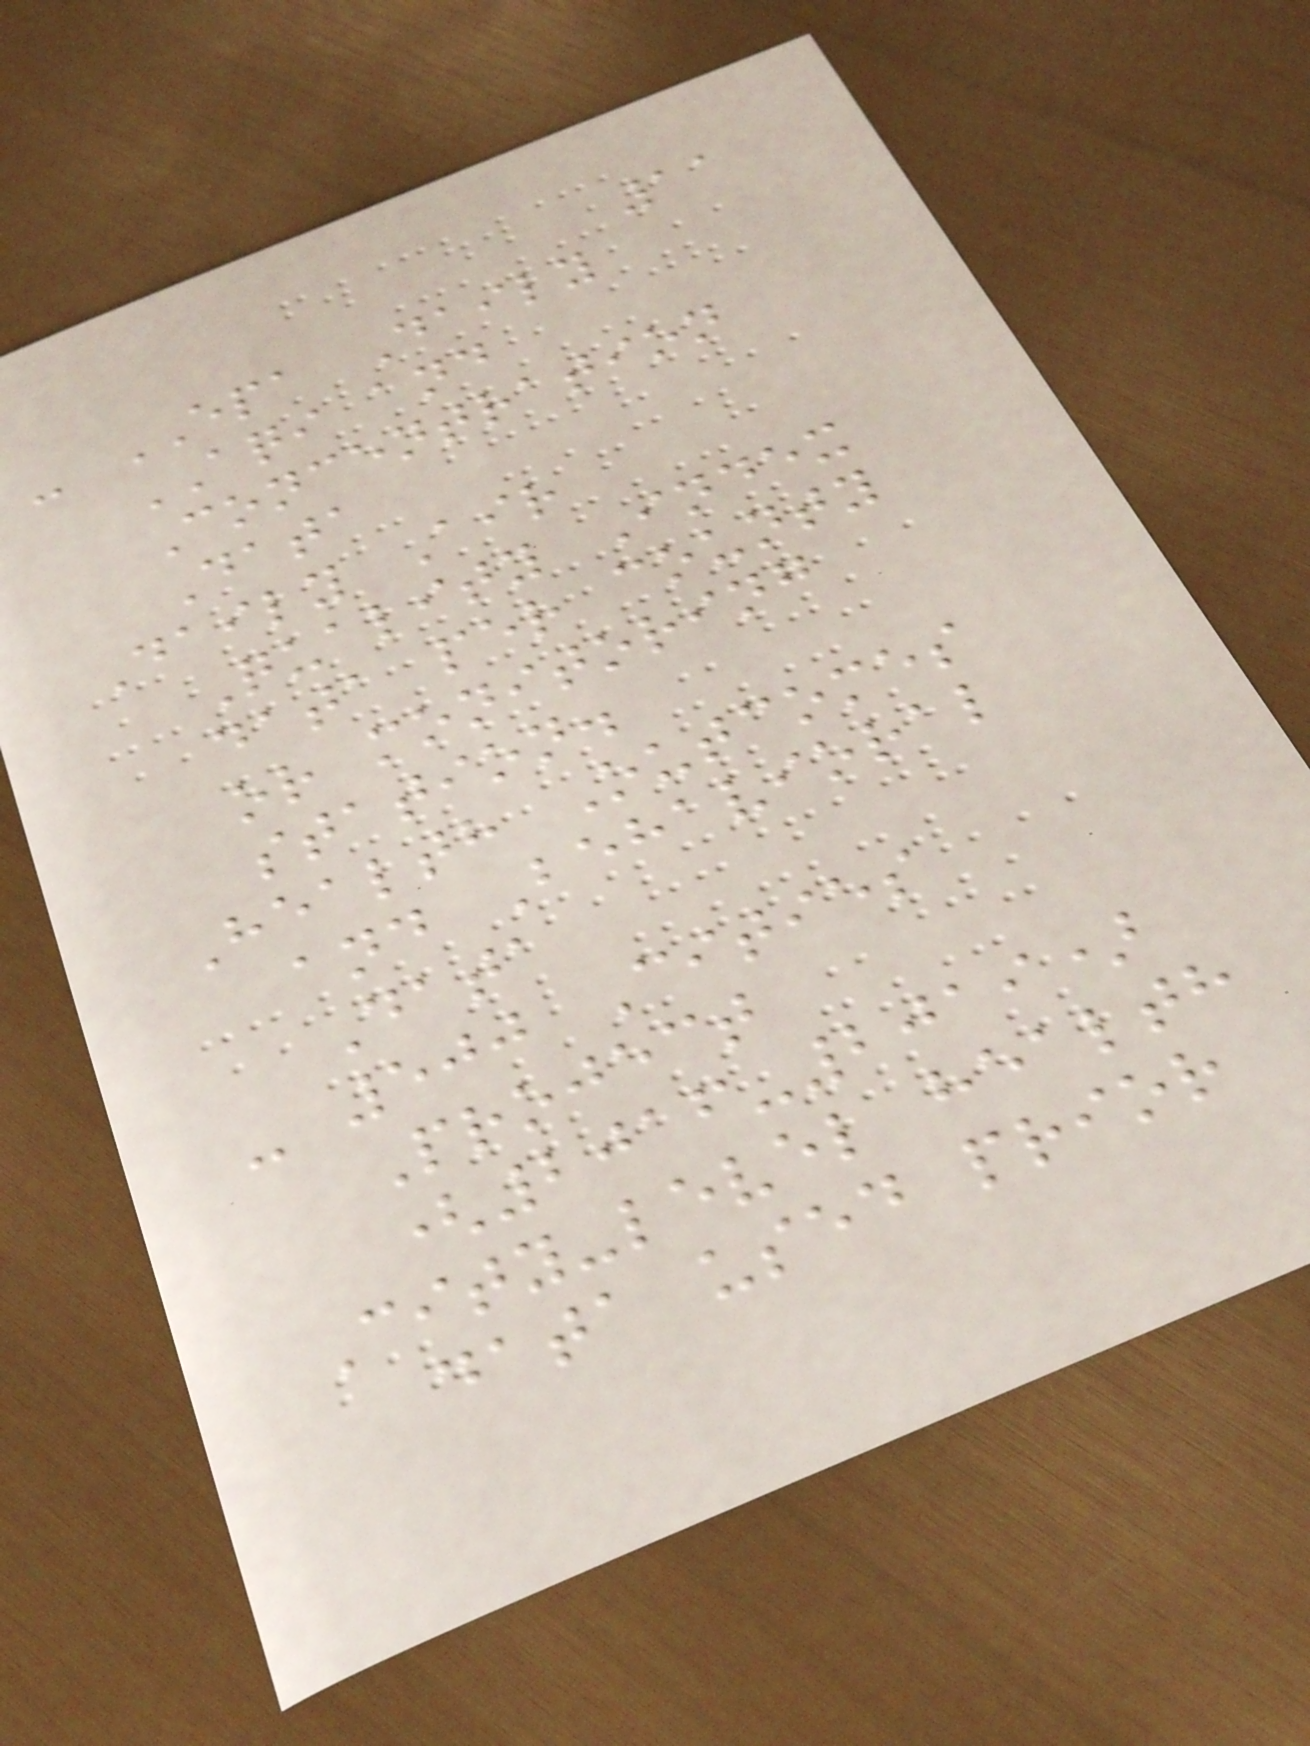11
- EPA Daily
AQI and
Concentration
Data
Daily Air
Quality Index
data per county
or monitoring
station.
Health Outcomes
and Behavioral
Data
- 500 Cities
Project
(2016-2019)
City-level health
data used prior
